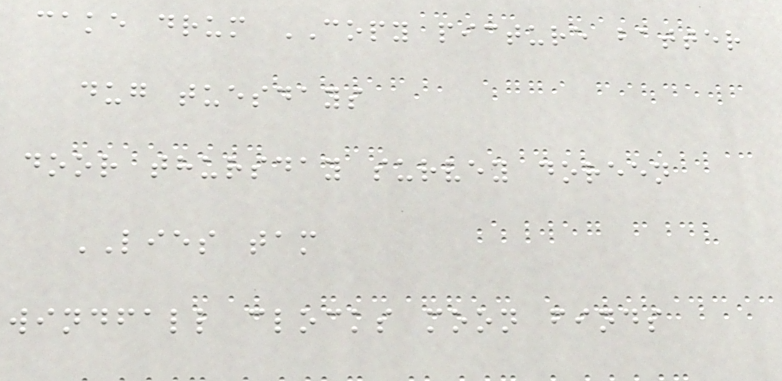cake drum COPY picture batter
dug tuesdays
door thursday survey doreen
LIES tam
windfall clocks moon finds
